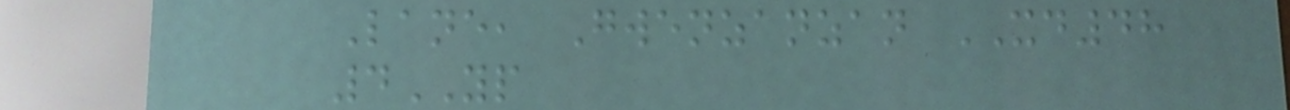Lane, Gwenzanzan XD48
4YP
